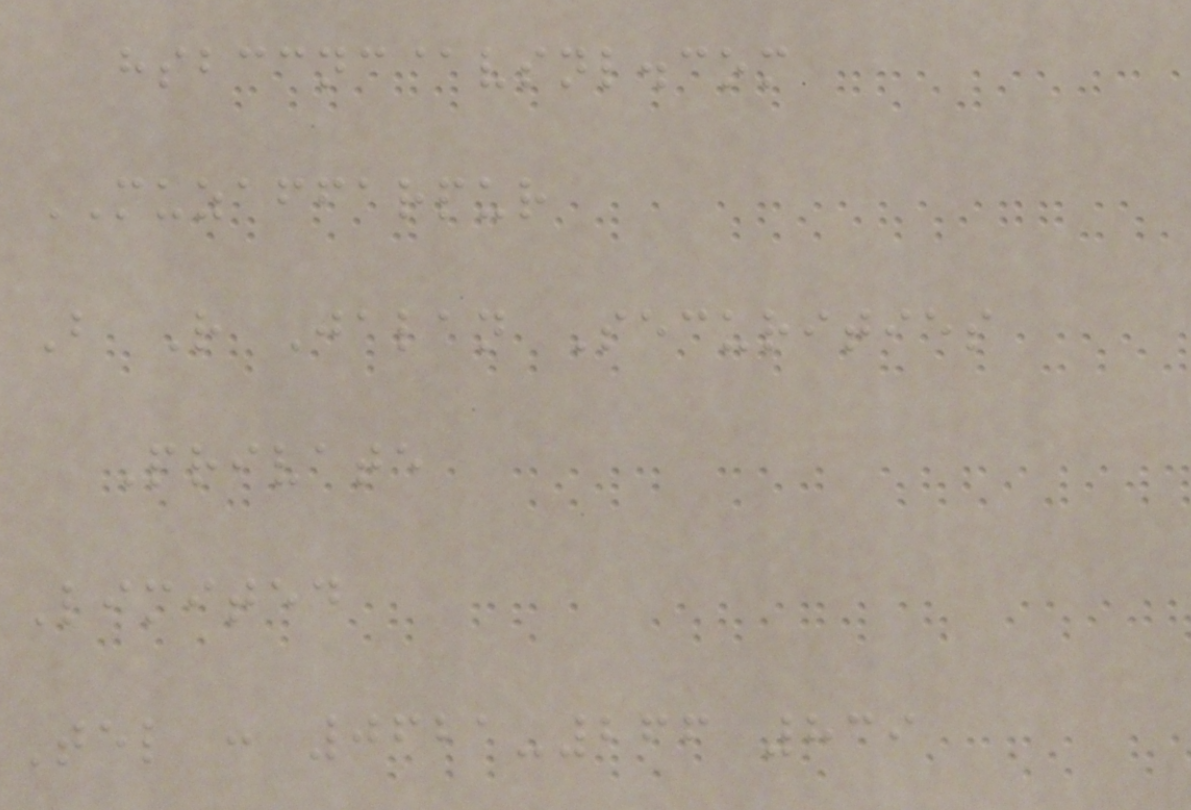hsbccnc@vsnl.com
MUZAFFARPUR
B R Jalan Securities
Private
Limited
Tel : 0621-266 839
